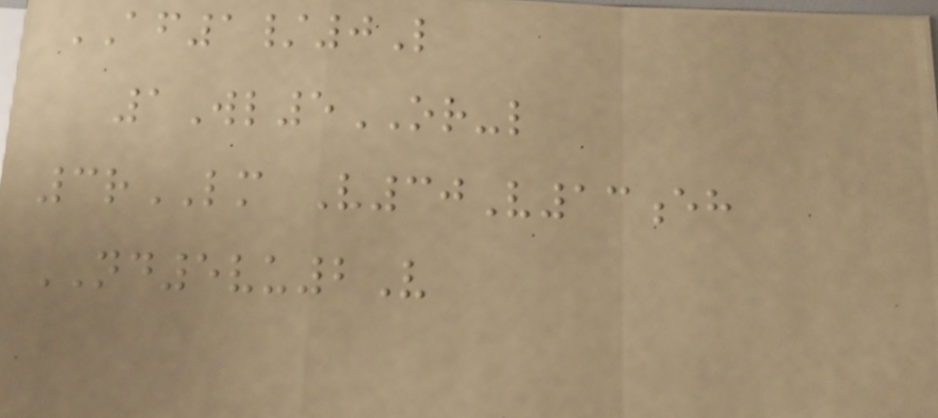AF1/0L
1Wl5OR-l
3rLM V30V13eh
ND5vu2V
